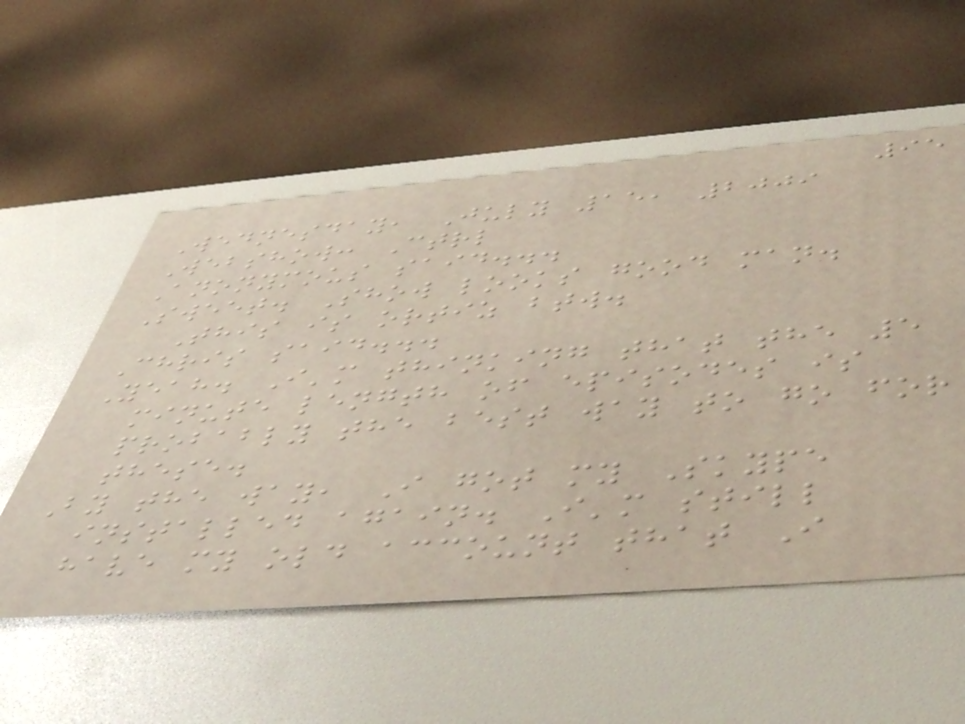95
Wednesday, July 15, 2009
Webshow: Ctrl
Anonymous said...
Sweet. Show looks good man.
This is ortiz btw.
Chris said...
Yeah. I'm thinking that the 5
minute length of episodes is
probably the best way to go for
these.
By the way, I got my Skype
installed again. I'm still
have my old account that I
